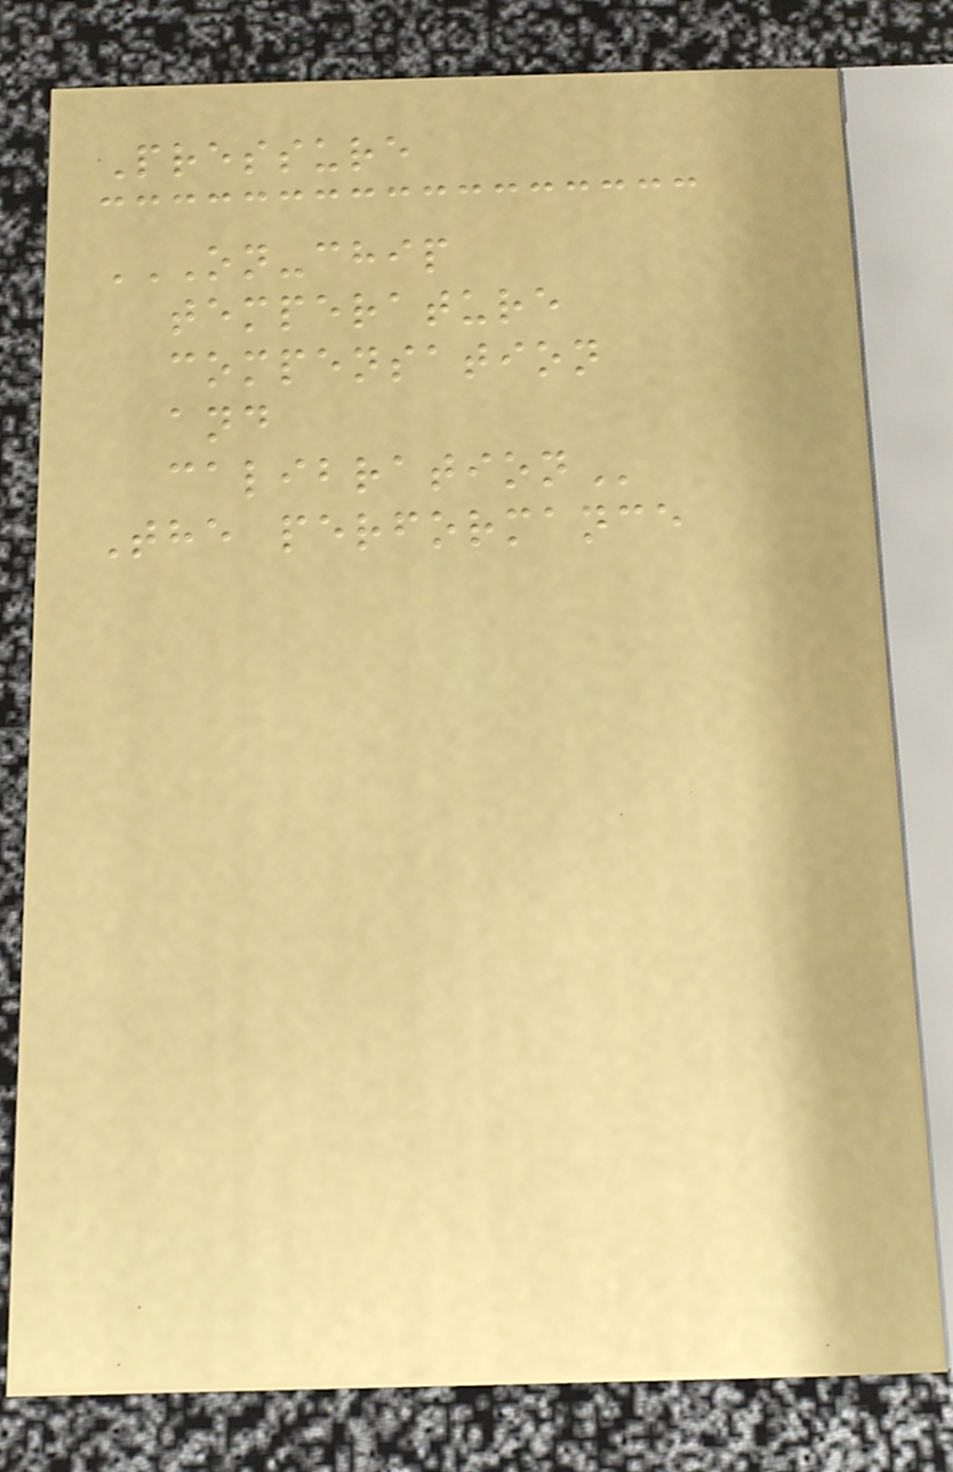Pressure
ON-CHIP
TEMPERATURE
COMPENSATION
AND
CALIBRATION
The performance
